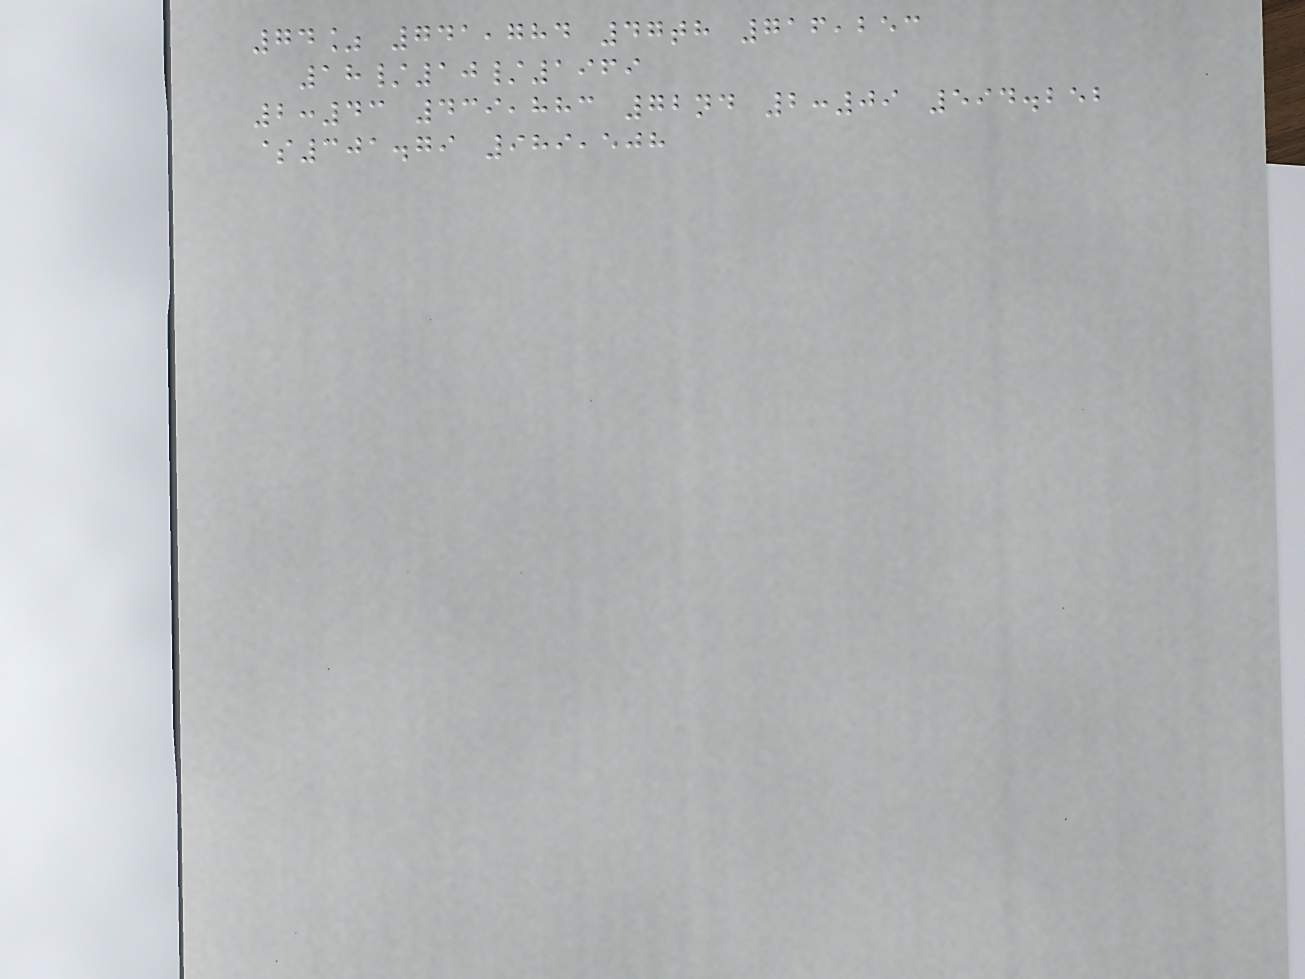74% 741,784 47th 716,253
18/10/1969
2:43 439,883 72nd 2:09 594.252
$301.79 989,508
